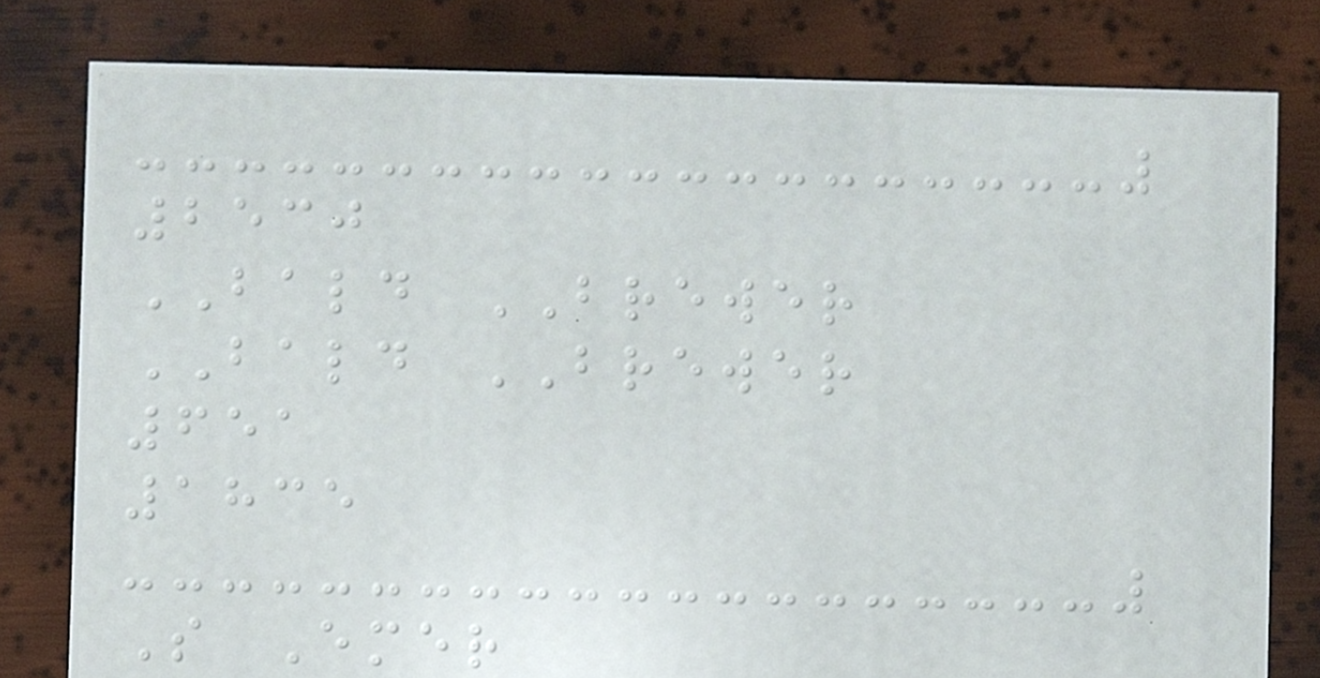2530
BALD BREWER
BALD BREWER
651
1835
S Emer
